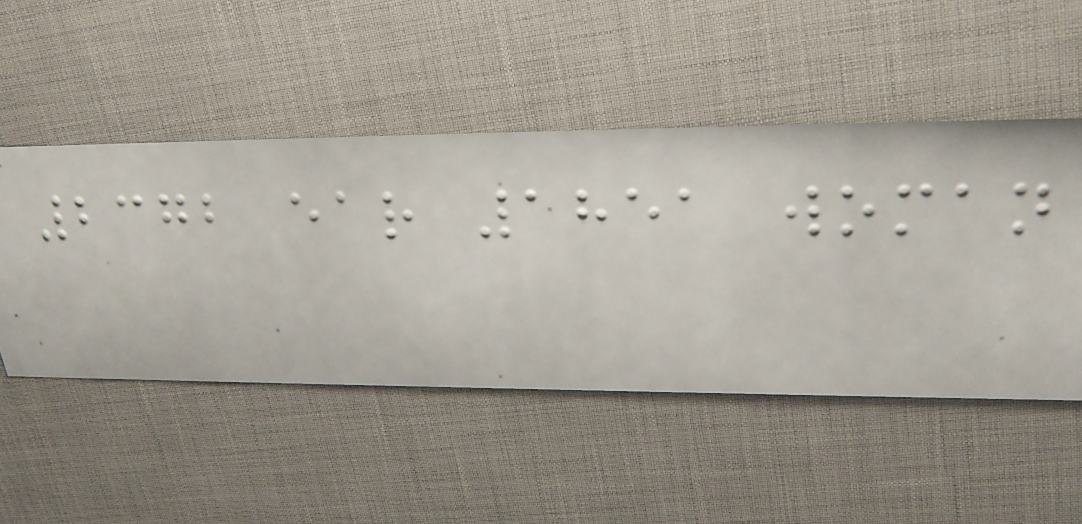2372 ear 1851 woman
